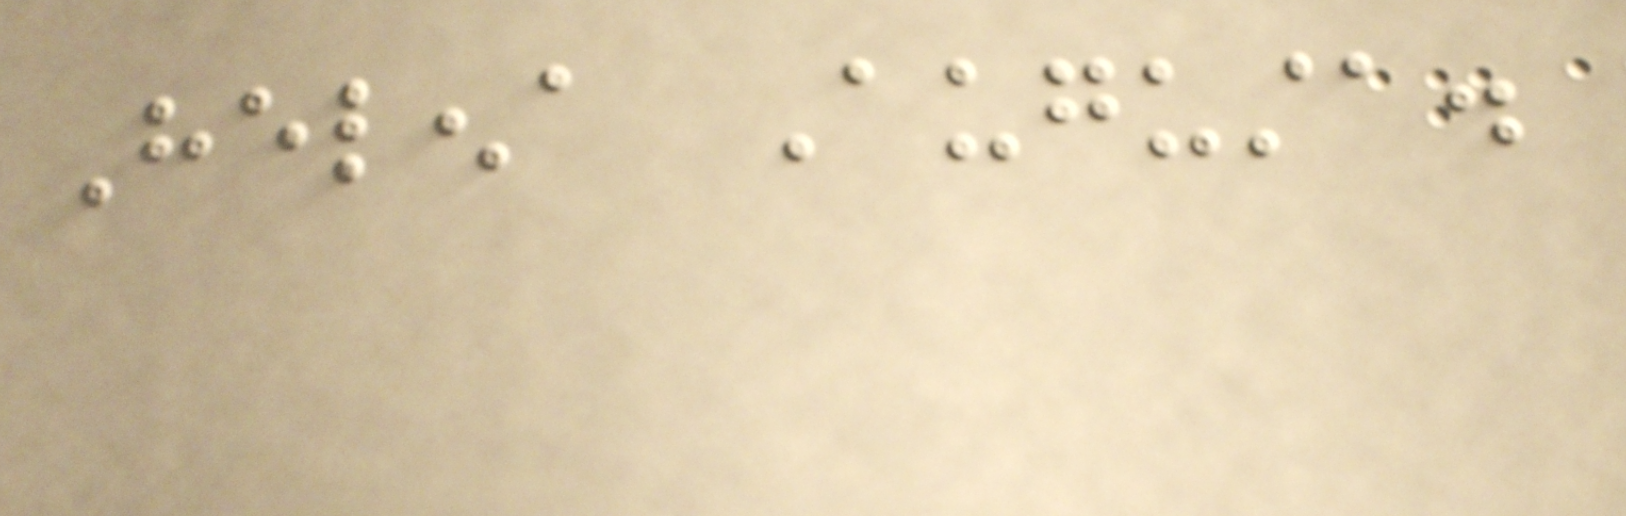Helena Augusta.
